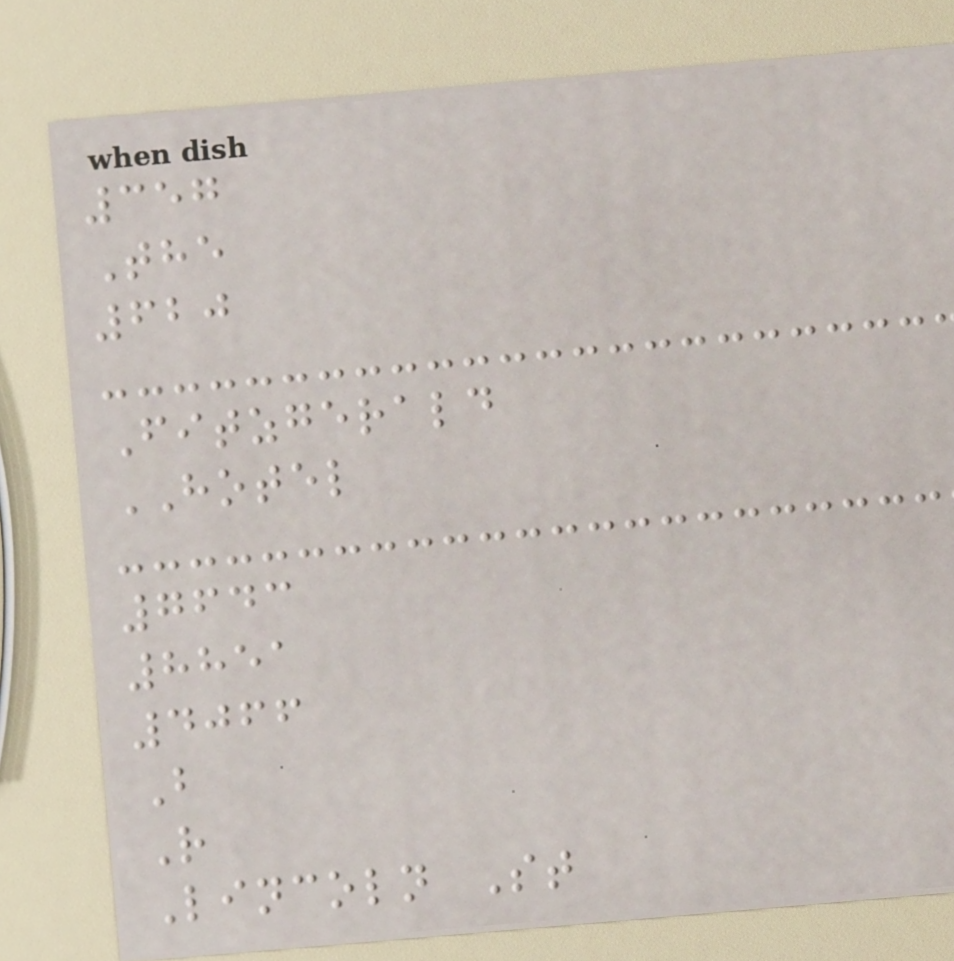357
The
620
Fitzgerald
HOTEL
7643
8851
4066
B
R
Lincoln St
